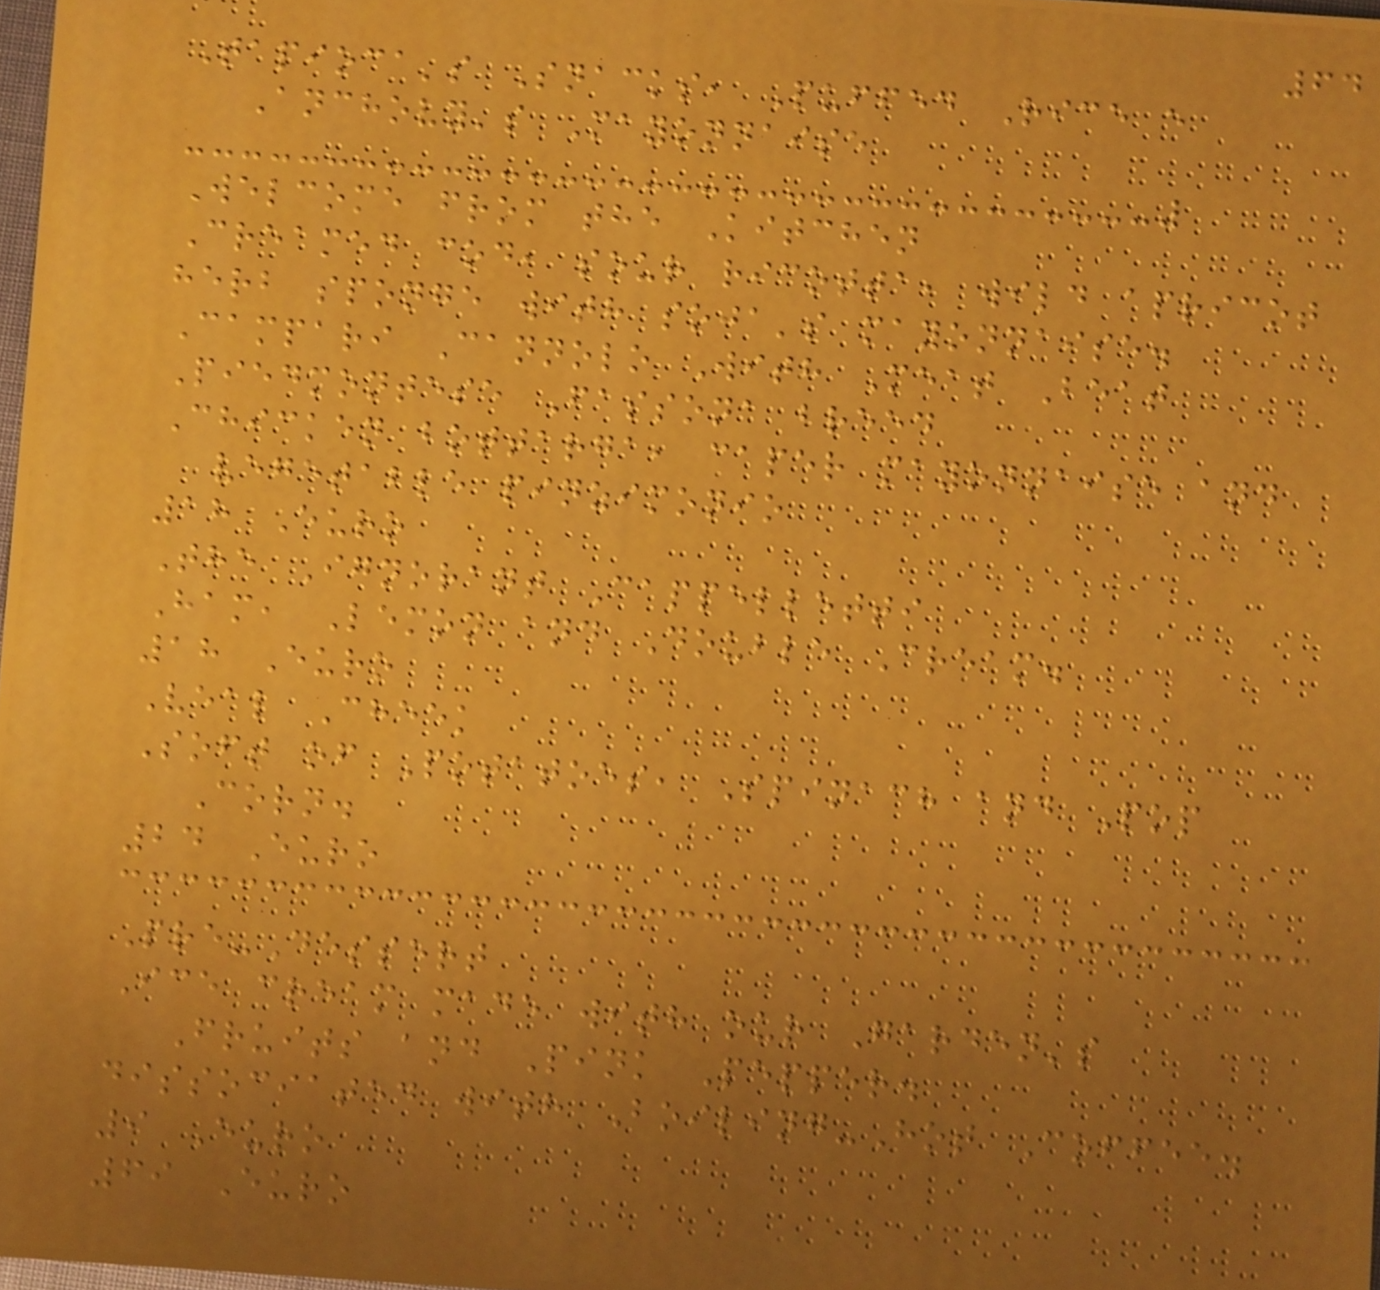64
Tapioca's Snacks, Puffed Rice e
Anchovy's Mayonnaise
Welcome from the Kitchen
Creamed cod, sour ricotta, wild apricot
herb sponge with soja's mayonnaise.
Campari Cannolo With Meat Beat
Piedmontese Fassona breed
Chicken bottarga, caper mayonnaise and
vegetable pinzimonio
18 Euro
The Ignorant Cappelletti
Ham, Lemon and Double Cream.
18 Euro
Veal Cheek
Soft of Potatoes, Spinach and Pop
Corn.
24 Euro
Pre-Dessert
Ice cream made with our Garden's
Fruits and Pink Pepper.
dissociated with Boiling-Hot Coffee.
9 Euro
69 Euro
